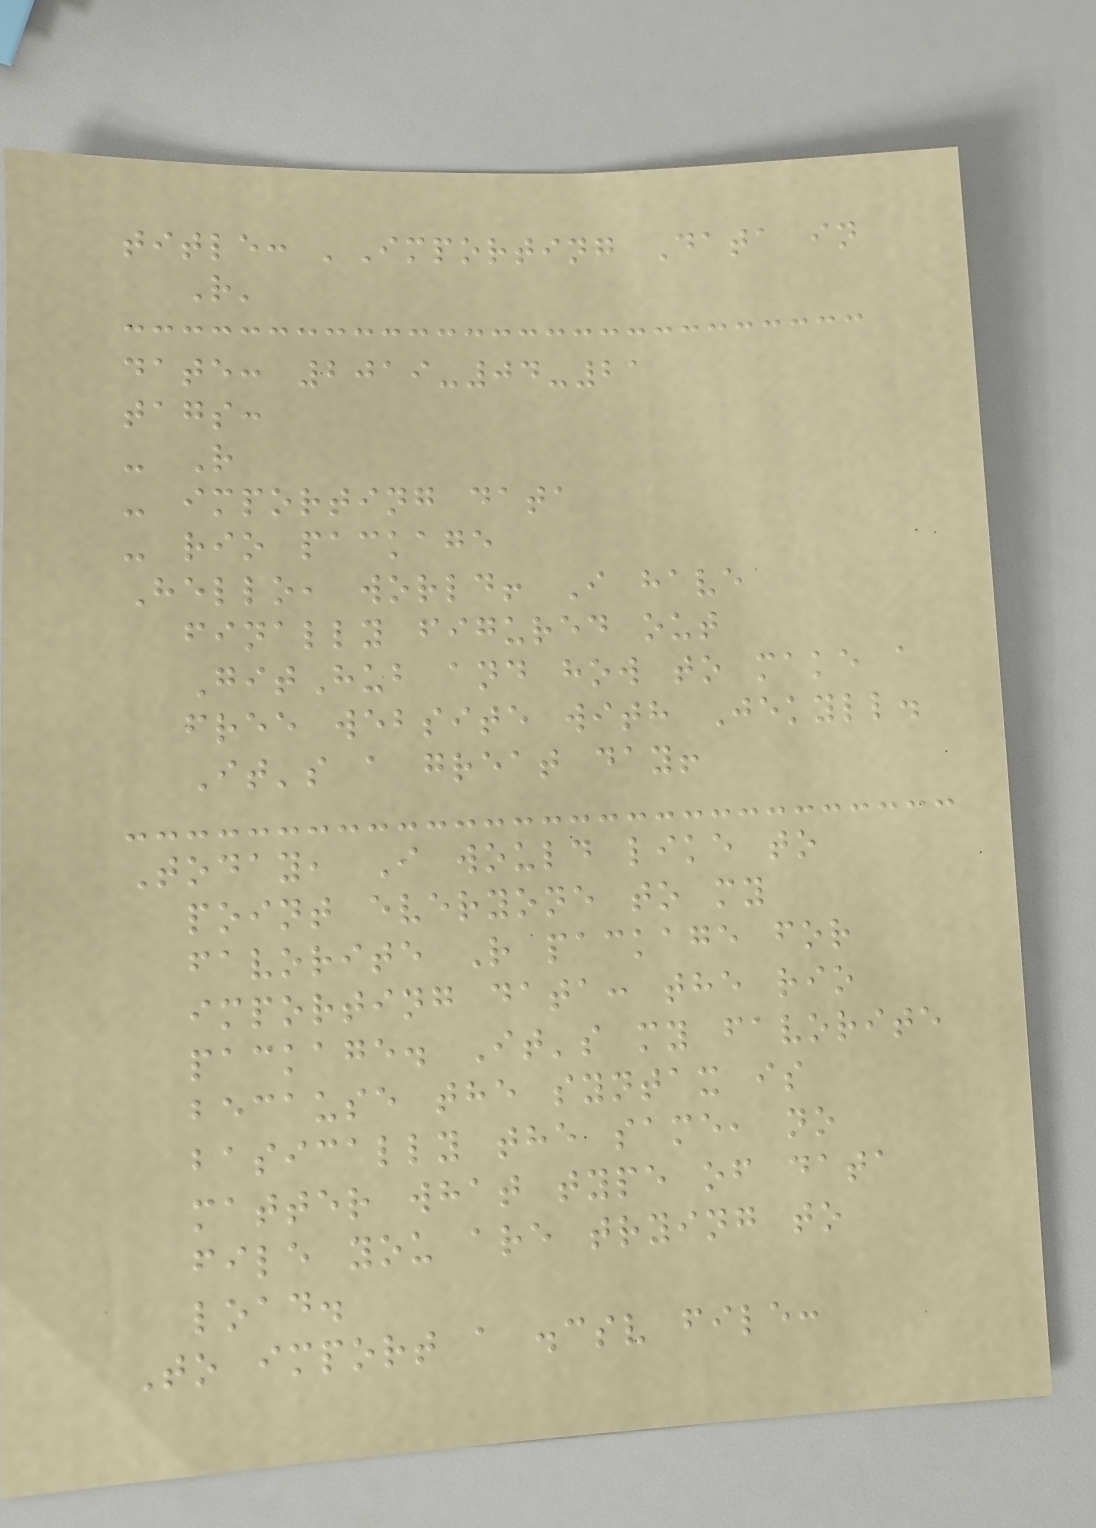title: 'Importing Data in
R'
date: 2019-04-21
tags:
- R
- importing data
- rio package
Hello, world! I have
finally figured out
GitHub and how to make a
free website with Jekyll.
It's a great day!
Today, I would like to
point everyone to my
favorite R package for
importing data: the rio
package. It's my favorite
because the syntax is
basically the same, no
matter what type of data
file you are trying to
load.
To import a .csv file:
